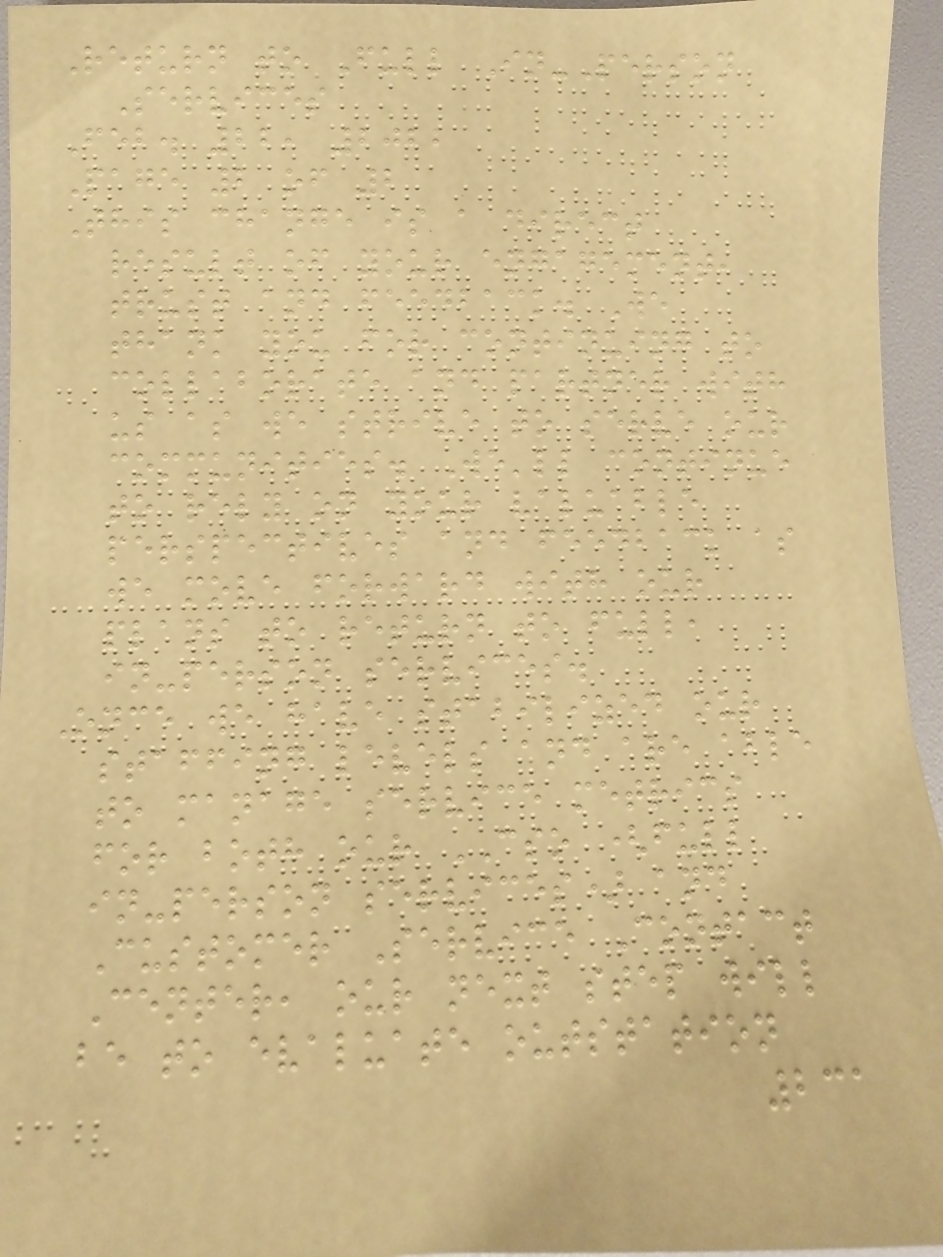Return to Full In-Person
Services
Feb. 22, 2022
Page 2 of 2
This change is a direct
result of your engagement,
trust and feedback. We
thank you for continuing to
collaborate and partner with
us as we strive to serve our
communities. We'll continue
to rely on your valuable
perspectives and feedback as
we move forward with our
plans to return to full,
in-person services.
Once we have stabilized our
staffing levels and are able
to manage service metrics
for both our CSO (full
in-person services) and
Customer Service Contact
Center, our next step will
be to evaluate outstation
231
